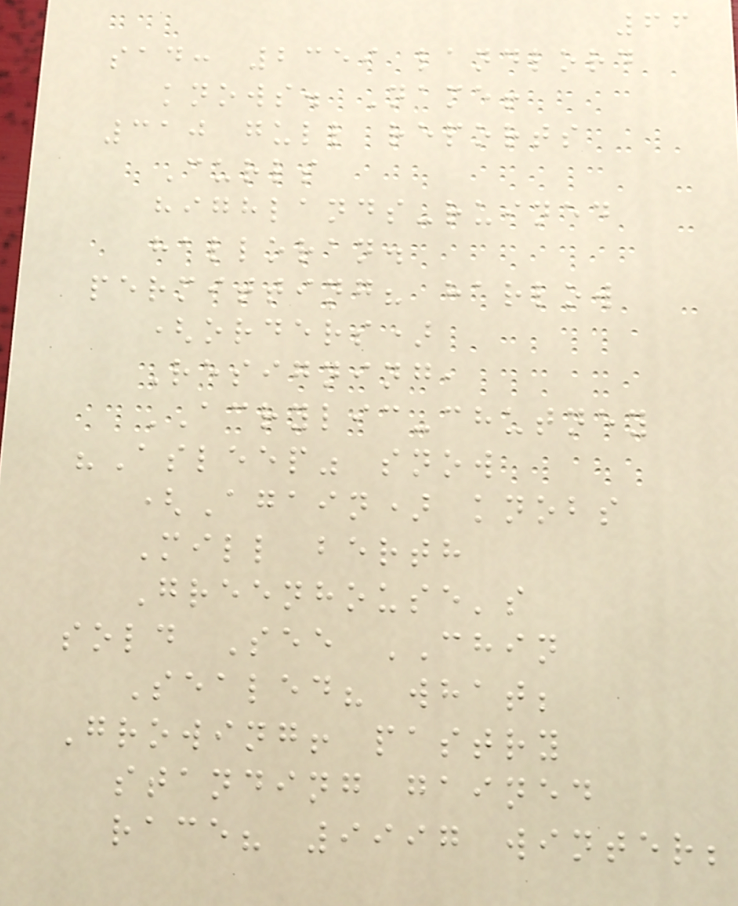66
sad: 2359 landlord
knows. Name!
310 gull reports
Curls
highlands-ruined
halloran.
permitting? harlow
(orders)
Resigning,
ACRYLIC-chutney
"Asleep" snow
(Again) knobs
Mill berth
Greenhouse's
sold See CHIN
Sealed? what;
Growing! pastry
standing gained
race? 9997 winter;
